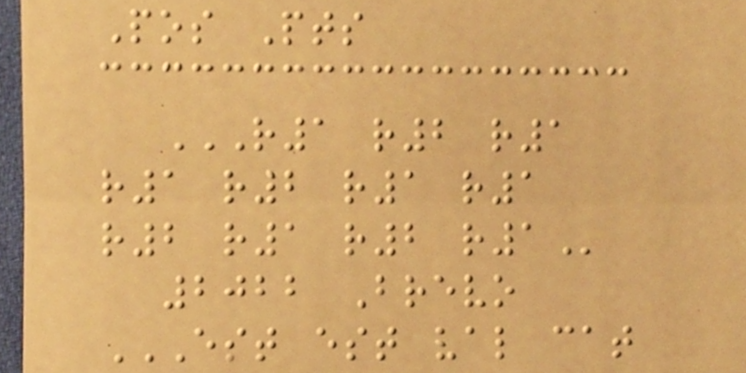Pos Pts
R1 R2 R1
R1 R2 R1 R1
R2 R1 R2 R1
2022 Brevo
EST EST VAL CAT
